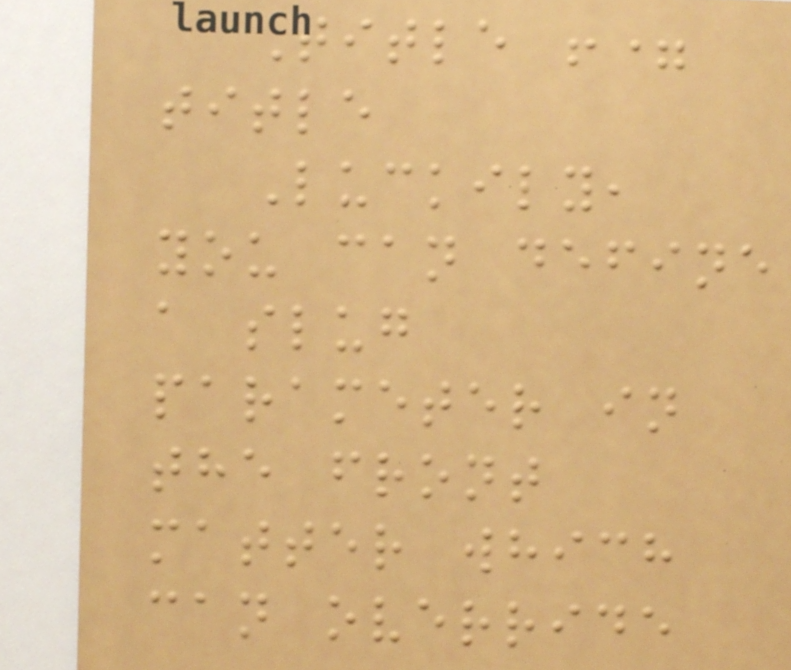Title !=
title
Luckily,
you can define
a slug
parameter in
the front
matter which
can override
